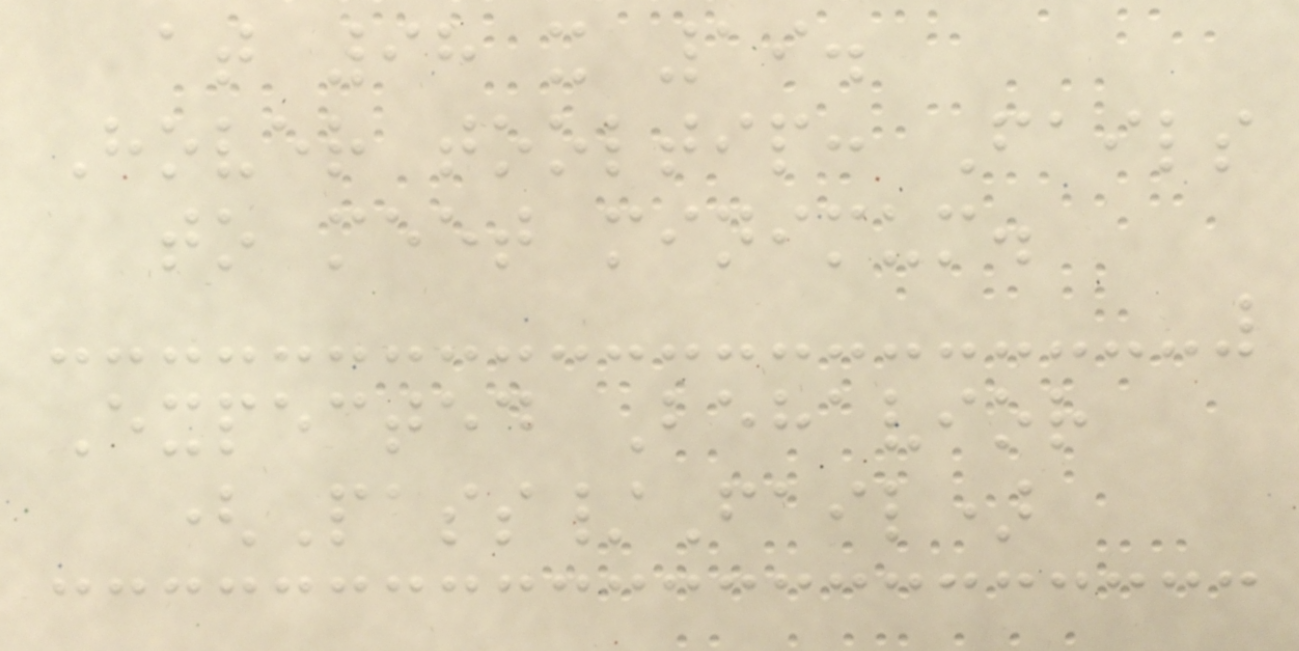at 98 x 19.
Hover tooltip: Fails
to meet minimum.
Expected Behavior
(Pass/Fail)
